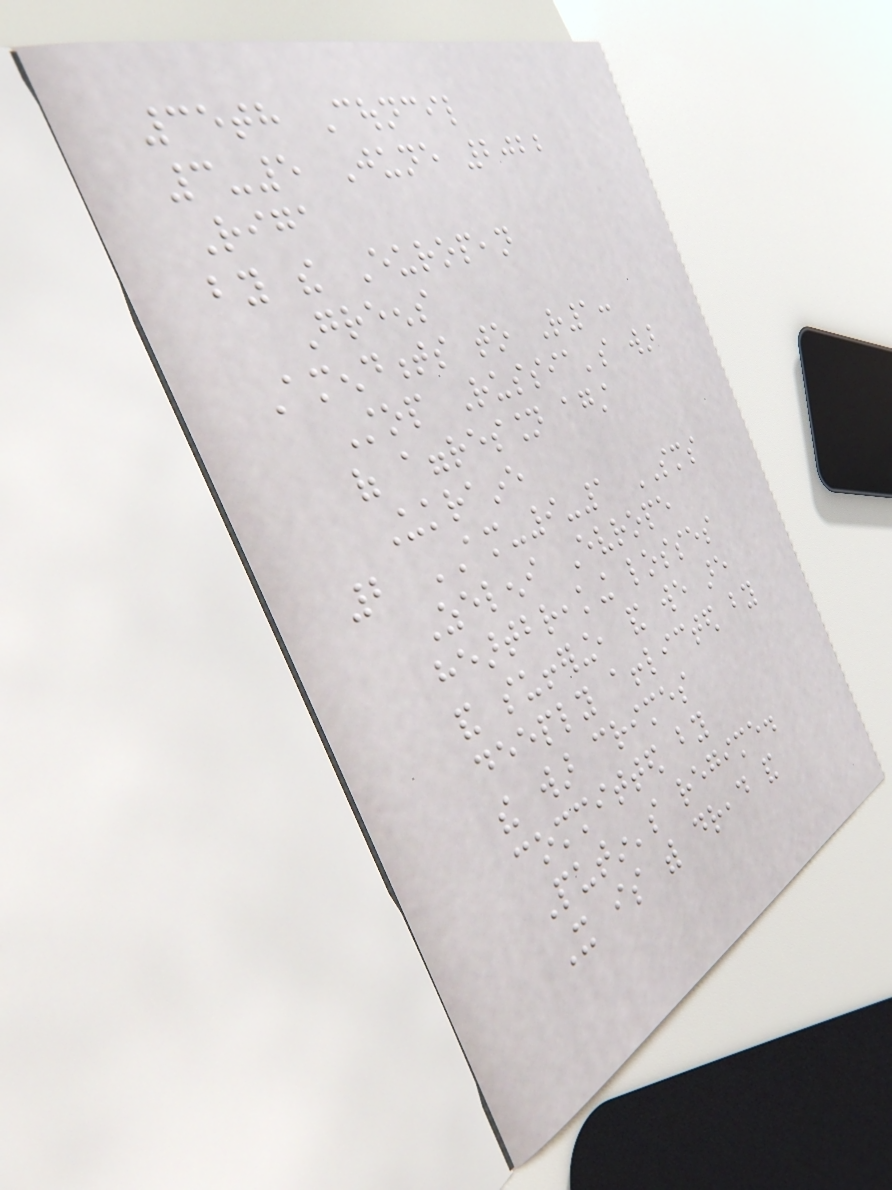35th Council
3-5 June 2022
Riga
by the European
Greens
Amendments to R1:
Stop Russia's war
of aggression against
Ukraine
2 AM-9-1 SMS
Zeleni Evrope
heartbreaking losses
and suffering, and we are
deeply afflicted by
the war crimes
committed by
Putin's regime.
It is with dread and
